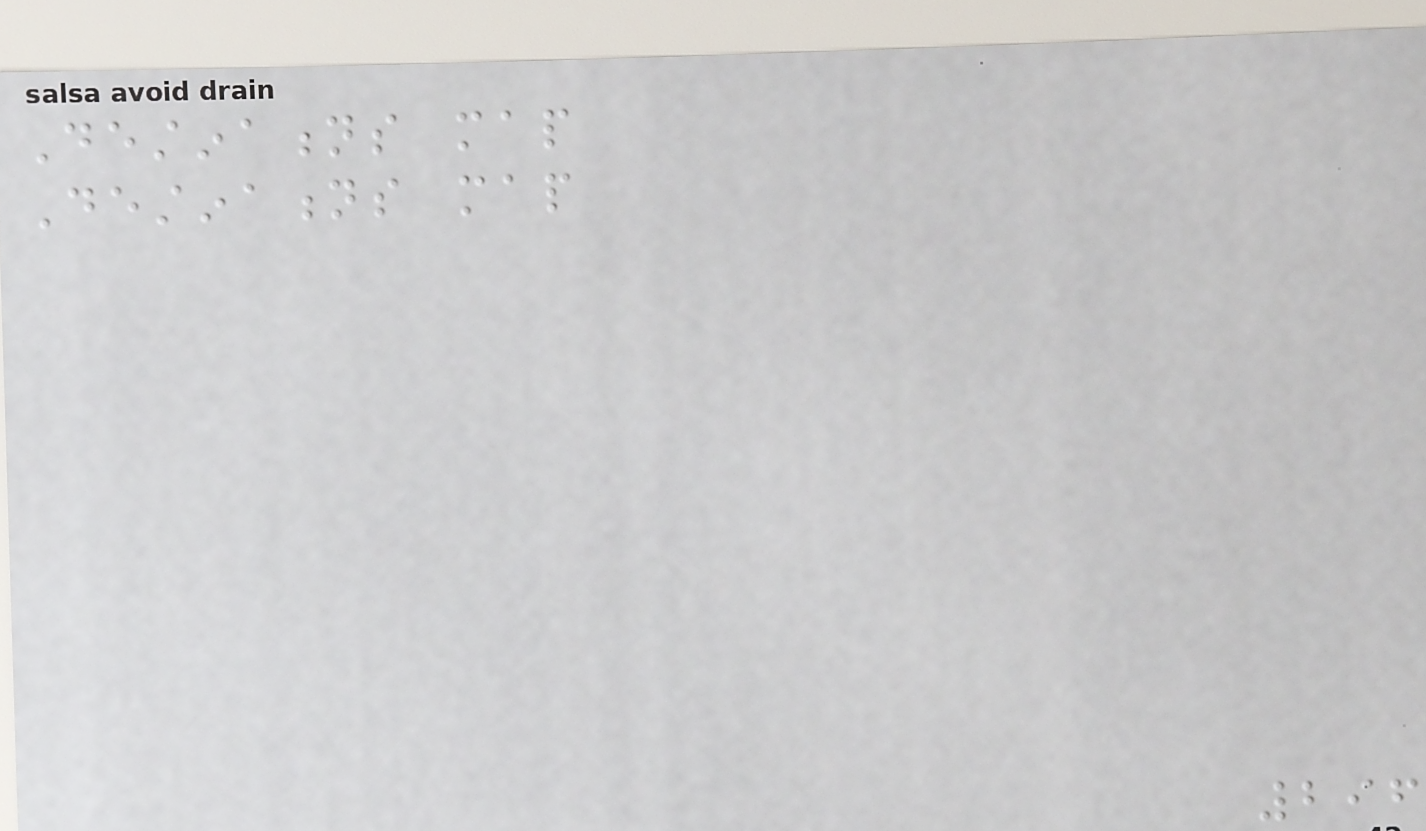Destinations map
Destinations map
296
